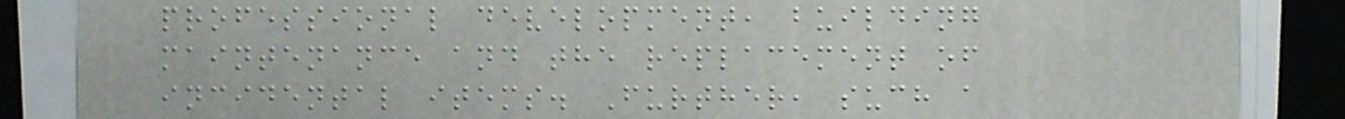professional development, building
maintenance and the replacement of
incidental items. Further, such a
